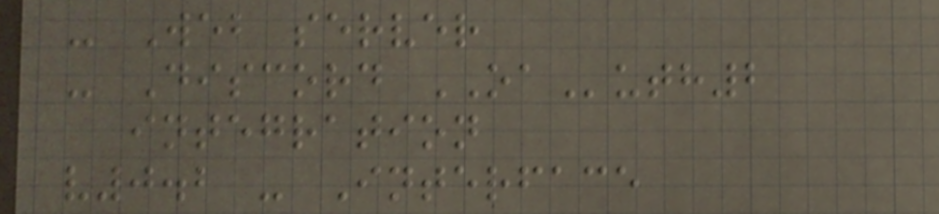- Web server
- Discord OAuth2
integration
v0.2 - Interface
